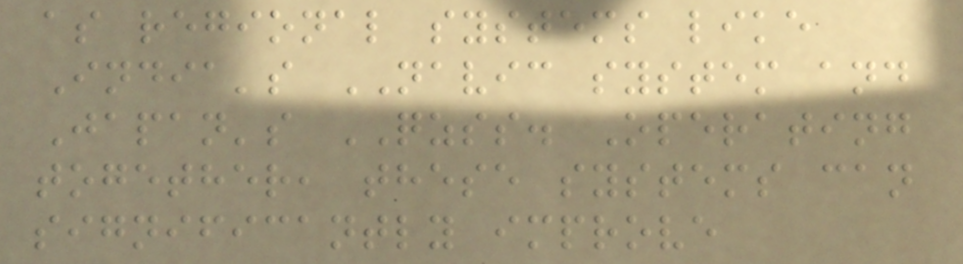as regional systems like
India's NAVIC system and
Japan's QZSS. Operating
together, these systems can
significantly improve
